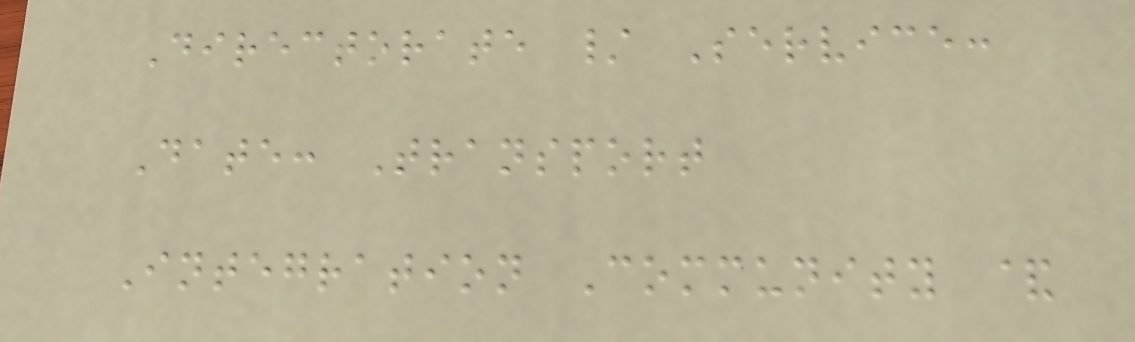Directorate / Service:
Date: Transport
Integration Community &
